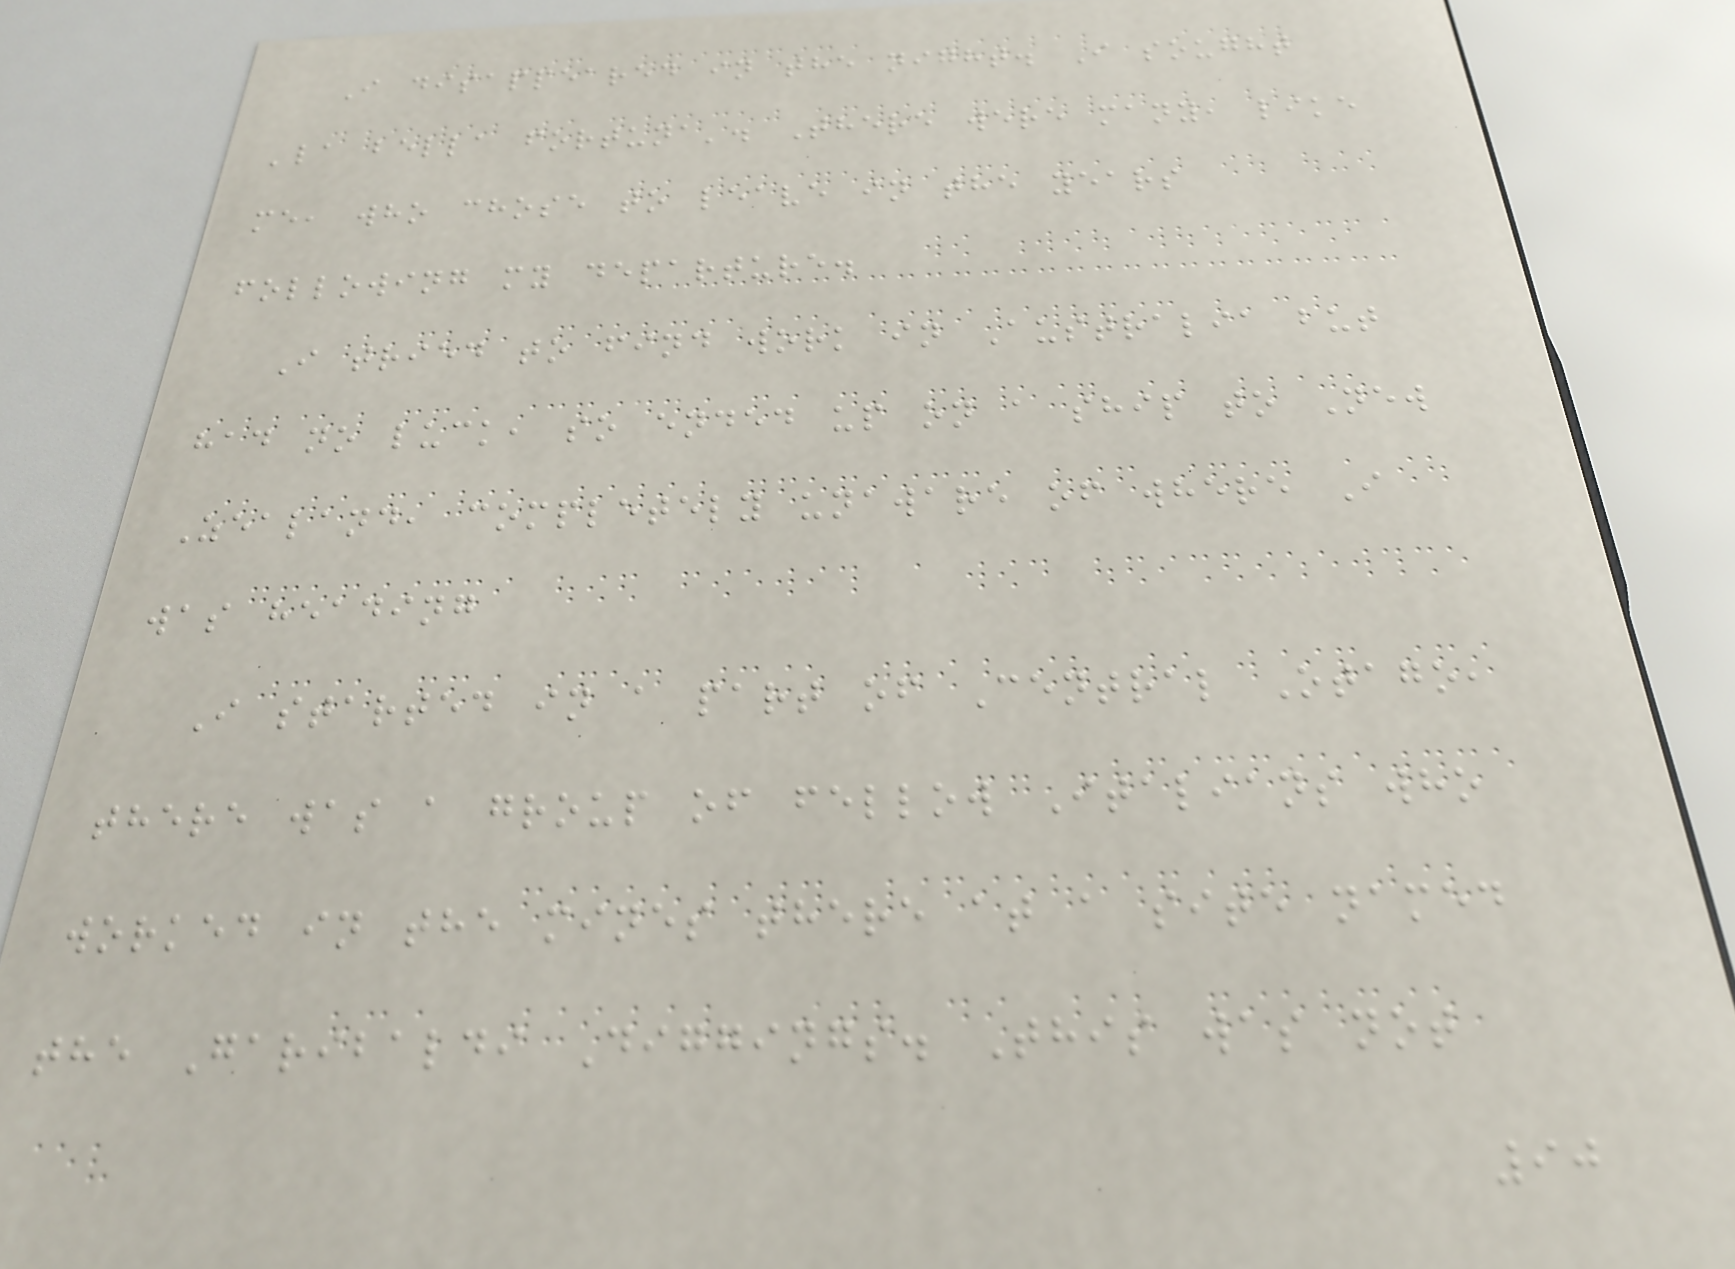I disappeared in the night. I sought
'la bella fortuna'. There were many, like
me, who chose to leave in the years
following my departure.
I tried to find work in Australia but
had no luck, so ended up on a ship to New
Zealand, completely unaware of where I
was heading
I started in a part of Central Otago,
there was a group of fellow Italians who
worked in the mines there at a site named
the Garibaldi Diggings. This was not
90
